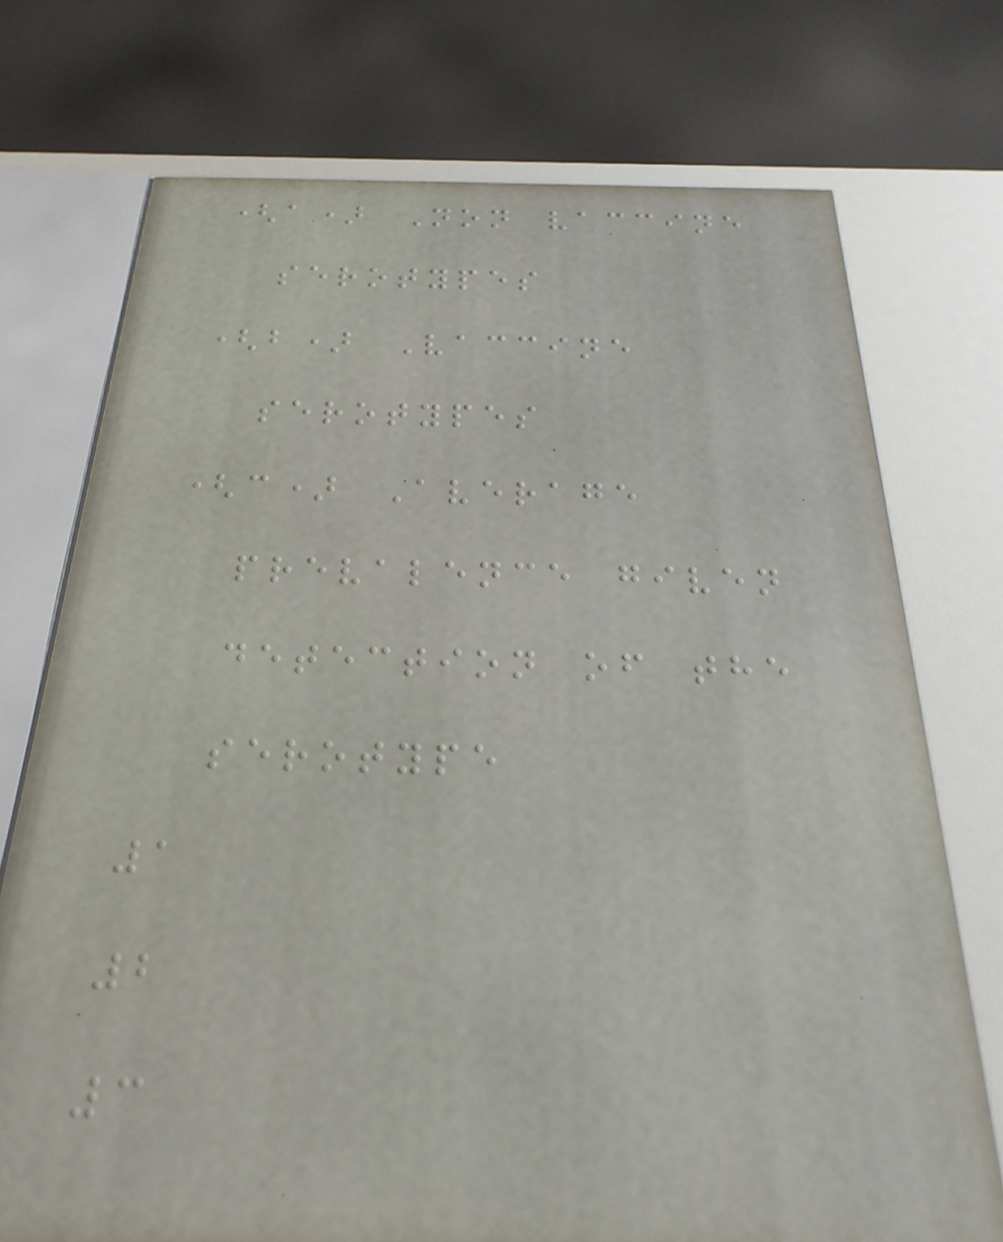(a) Non vaccine
serotypes
(b) Vaccine
serotypes
(c) Average
prevalence given
detection of the
serotype
1
2
3
